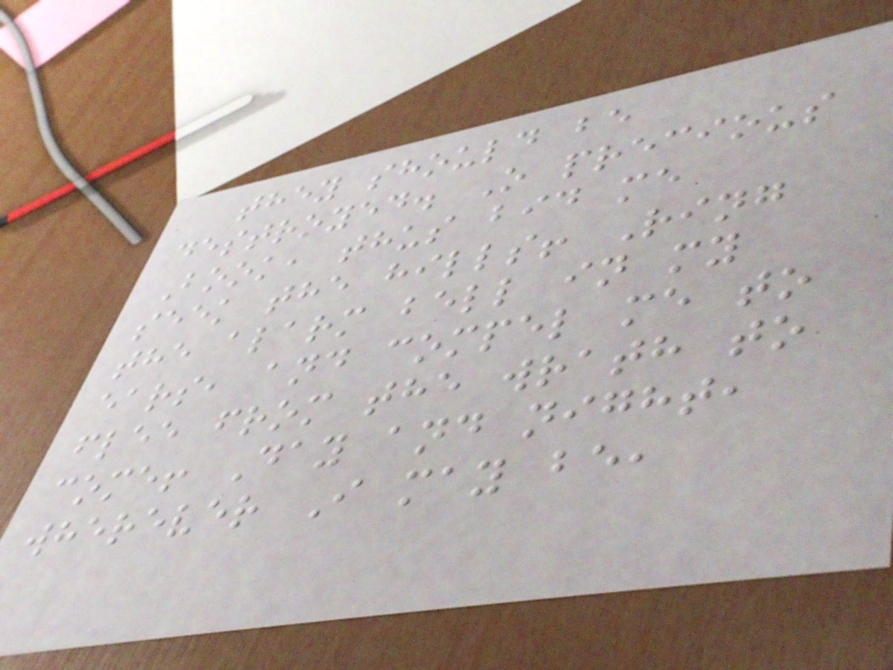they should be
destroyed. O precious
Book, thus bid me
seek the hills! Ring
the alarm bell in my
ears, and compel me to
flee from the wrath to
come! Day and night,
wherever I may be,
